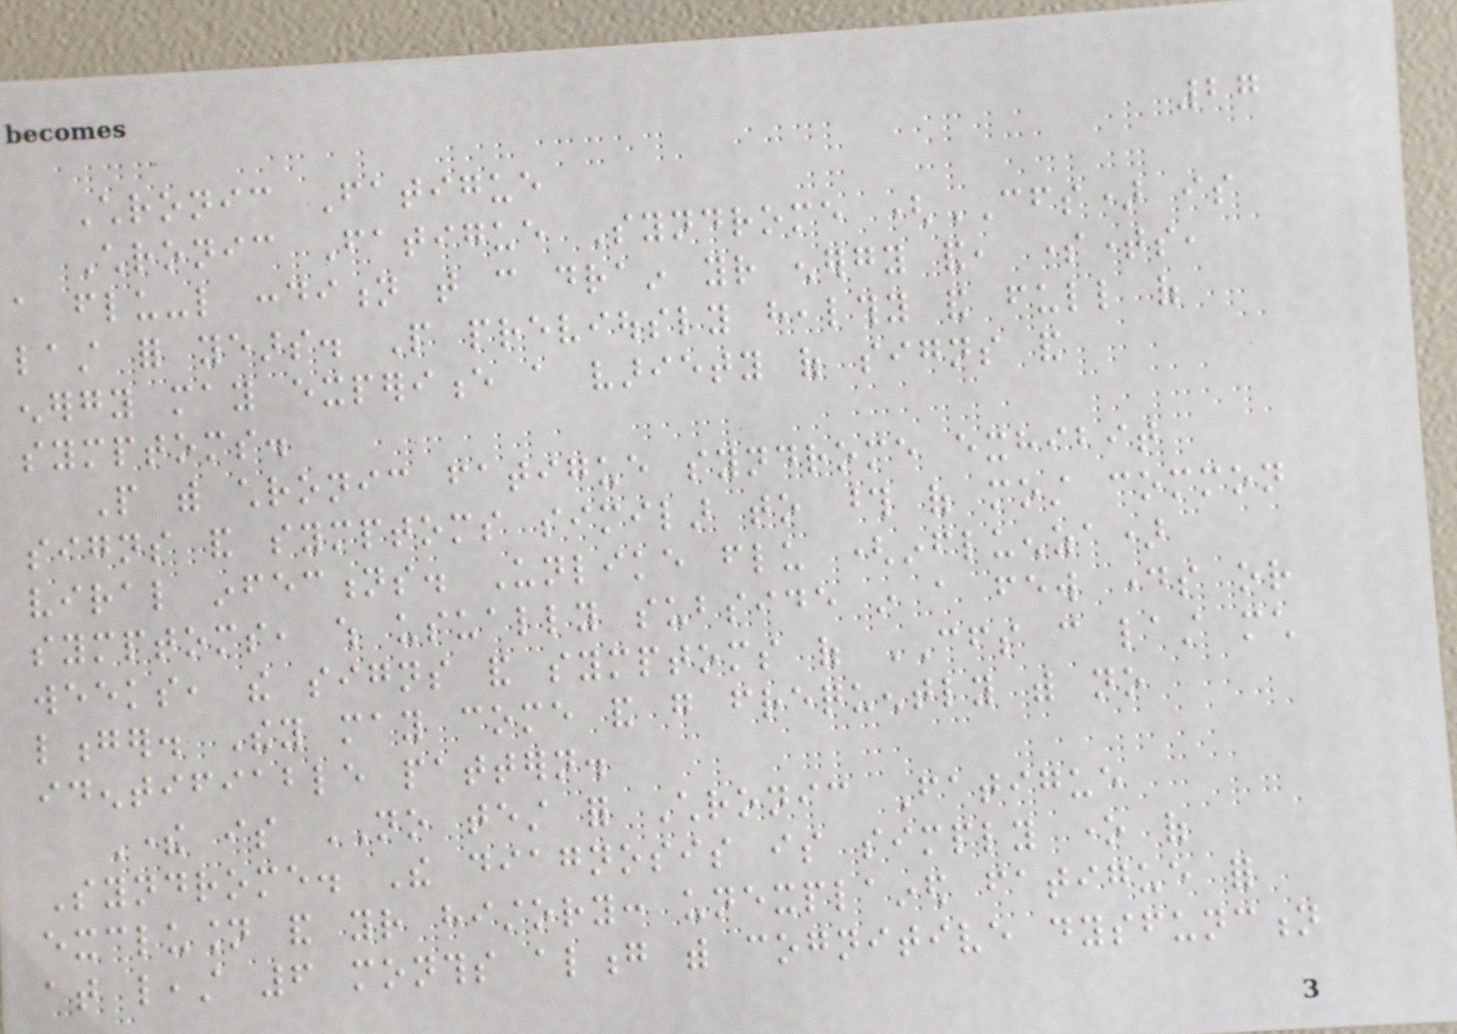27
Chronic Fatigue
Chronic Fatigue Syndrome (CFS) is
a flu-like condition that can drain your energy and, sometimes,
last for years. People previously healthy and full of
energy may experience a variety of signs and
symptoms.
People with chronic fatigue syndrome exhibit
signs and symptoms similar to those of most common
viral infections. Unlike flu (influenza)
symptoms, which usually subside in a few days or
weeks, the signs and symptoms of CFS can last much
longer. They may come and go frequently with no
identifiable pattern.
There is NO test for Chronic Fatigue
Syndrome. The diagnosis is simply one of
exclusion and your history: unexplained fatigue for
at least 6 months along with cognitive dysfunction
